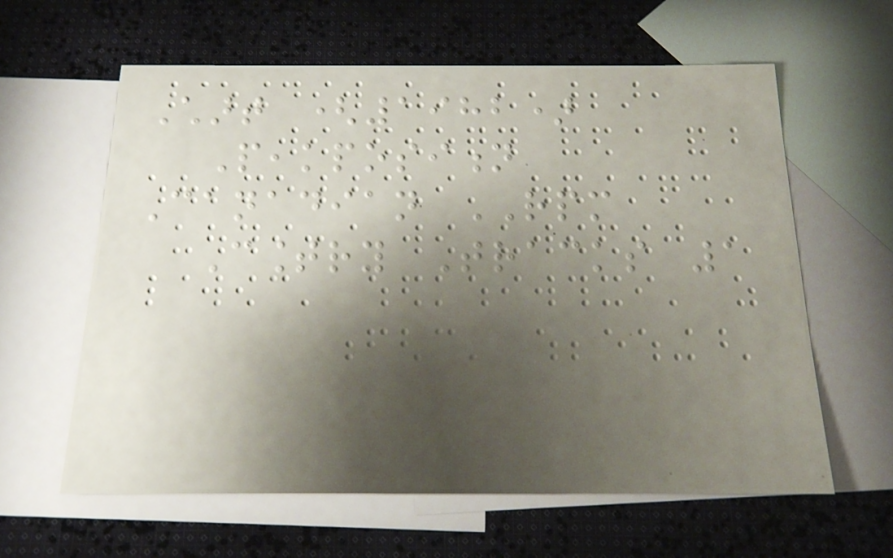Chart (1982)
Peakposition
Canadian RPM
Country Tracks 1
